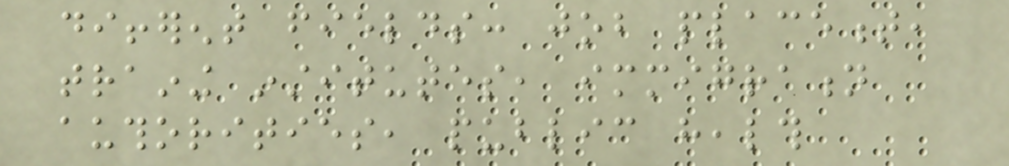different fields: job placement,
training institutes, immigration
authorities, public health
